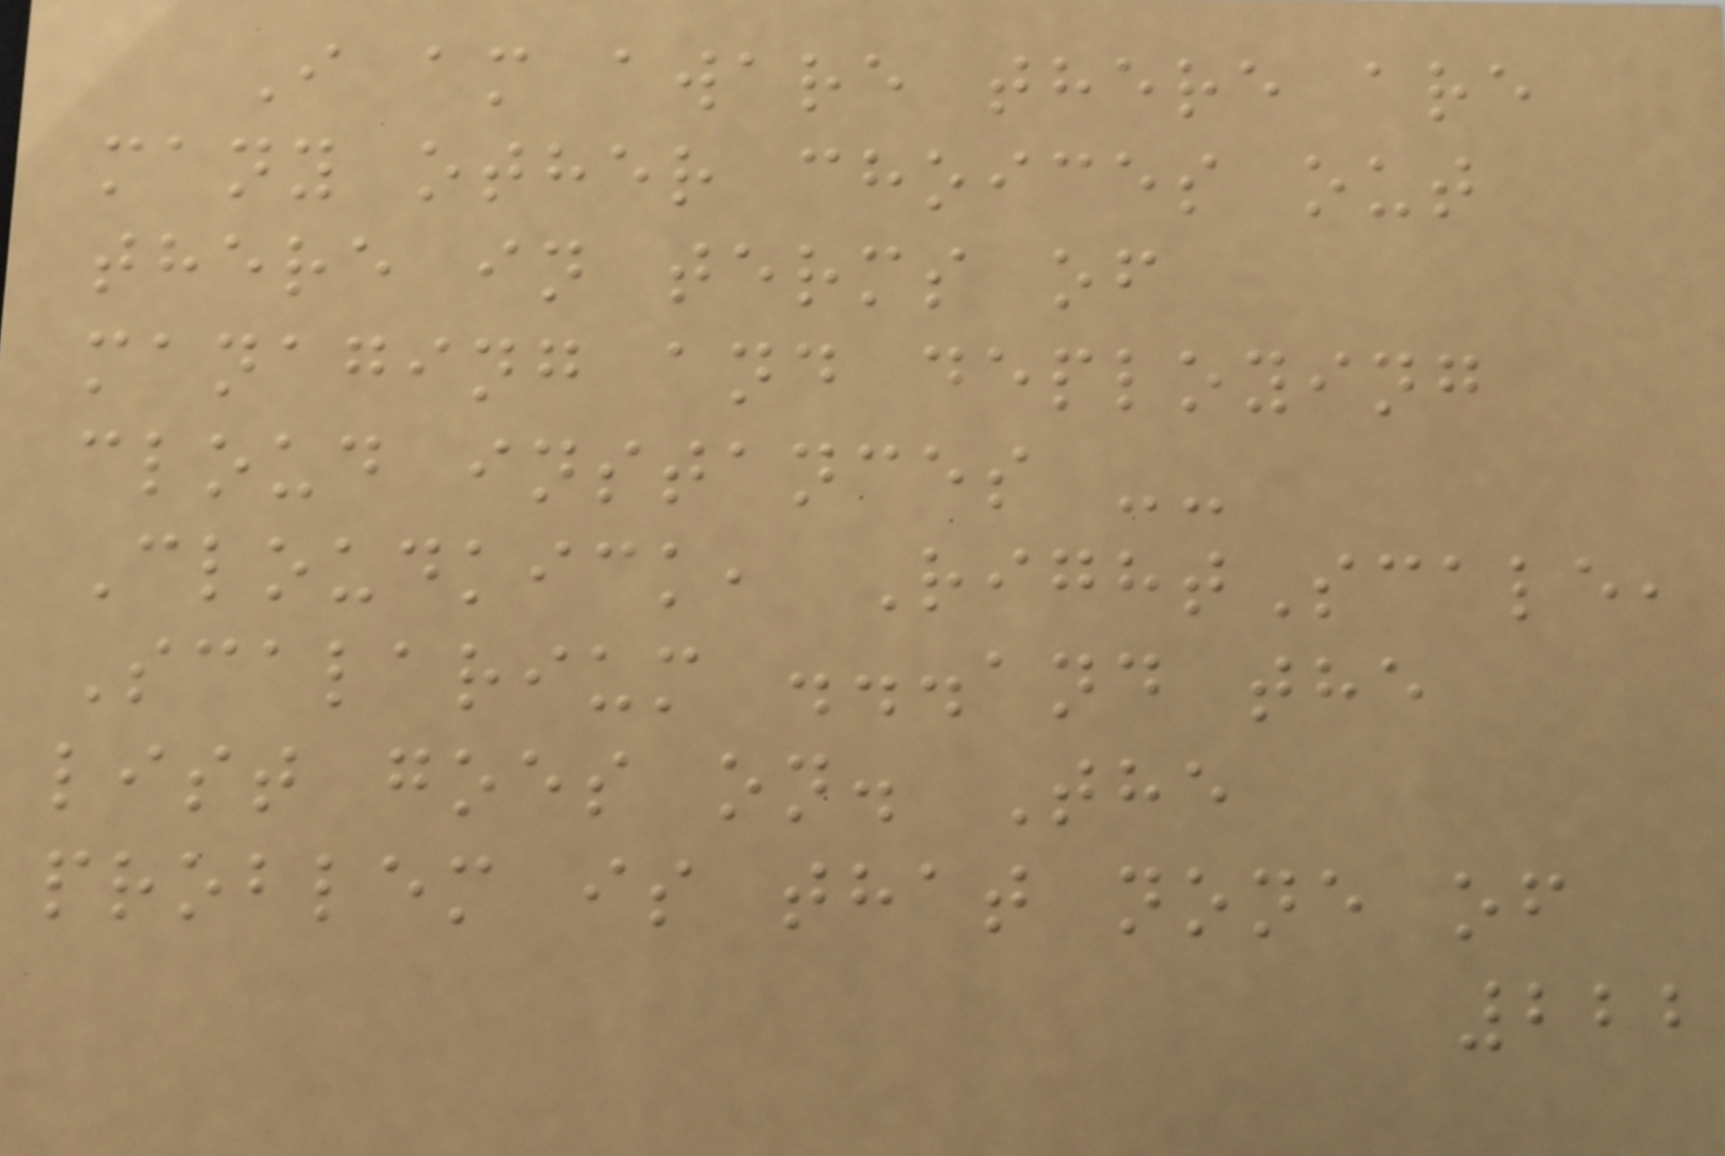I am aware there are
many other choices out
there in terms of
managing and deploying
cloud instances --
Cloudkick, RightScale,
Scalarium ...and the
list goes on. The
problem is that none of
222
